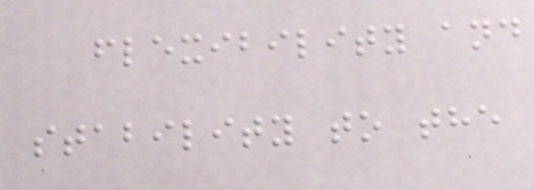flexibility and
stability to the
